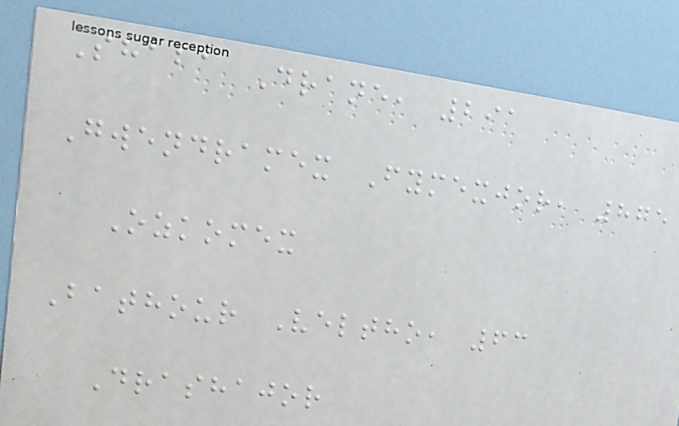Shaba Drane, 291
Gwendramex Fymexjor, 875
Ozkomex
Bathour Veltho, 63
Drashajor
